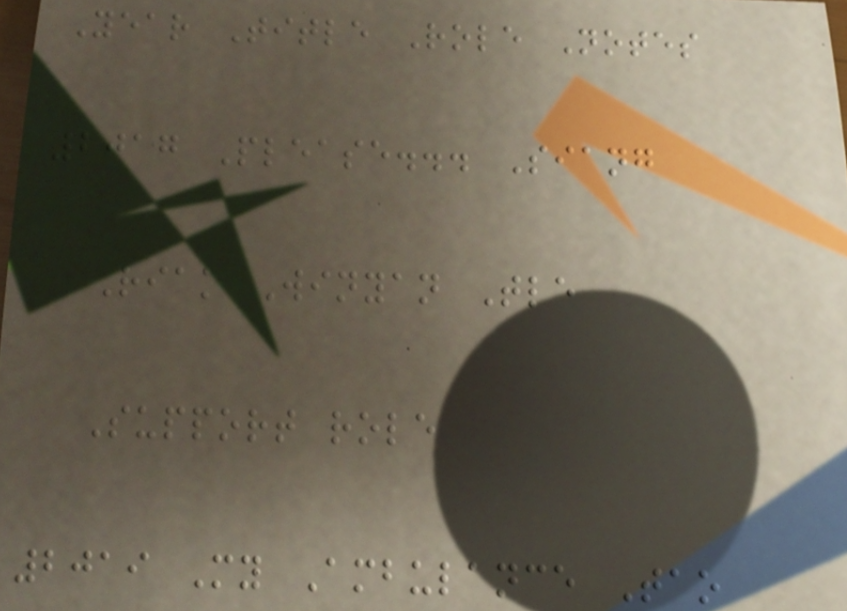Year Title Role Notes
2017 Please... Siang
Riak Winyan Tle
Support role
2019 My Ambulance Tao
